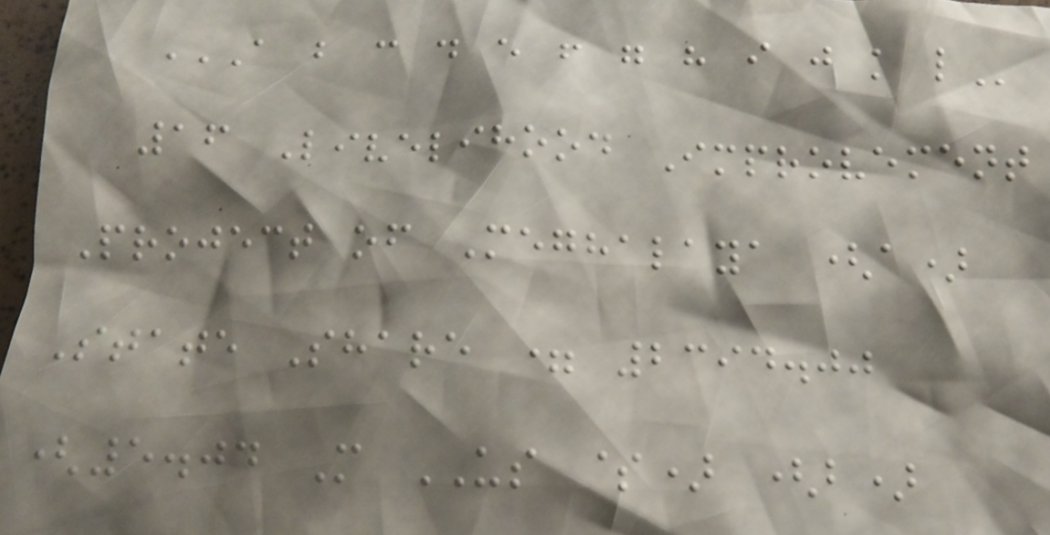A B C D E F G H I J K L
16 Livelihood Improvement
Project of Meghalaya (a)
State Share = 2394.00
(5.04 M US $) (b)
